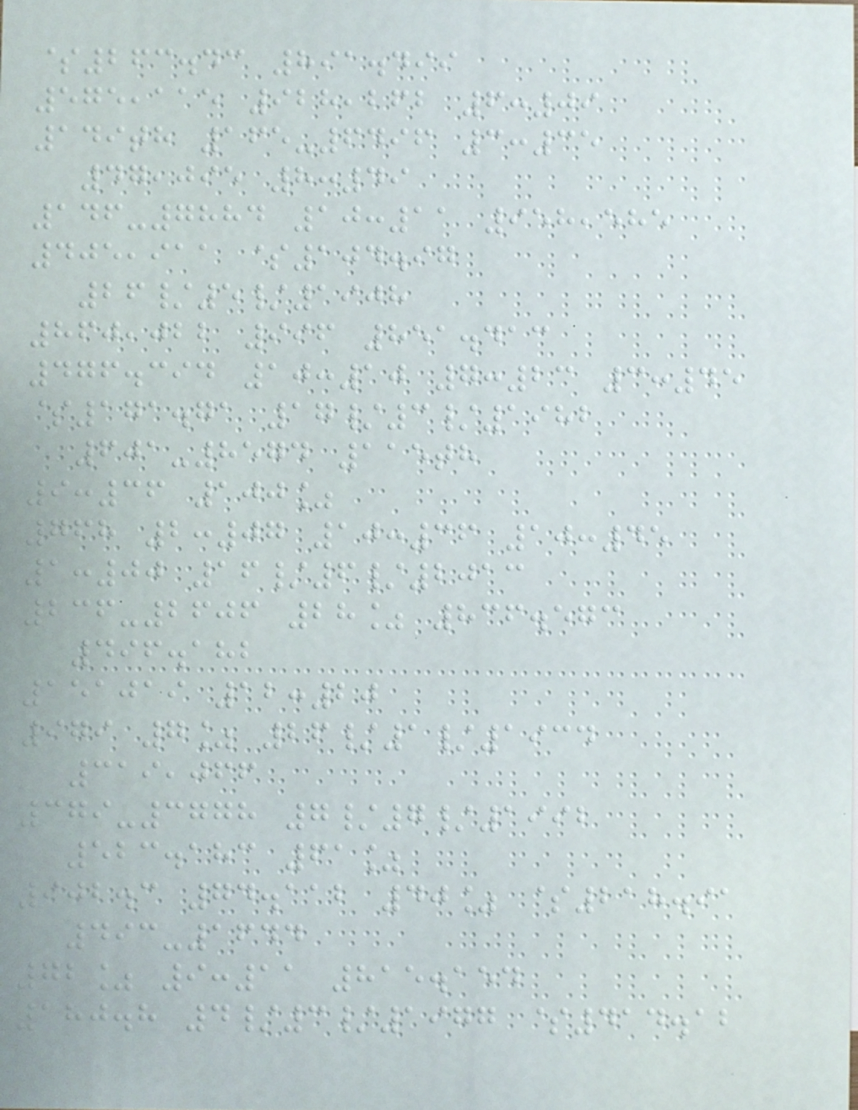$263.43 891.499
575,115 928,262 6:09
149th 165-6496 3:35
47,095 8:49
146-7884 10:11 958,585
405,911 $104.97
26/5/1908
860,022 996 851.413
476.394 10:10 7:23 3:45
$171.71 17/3/1982
601-8574 115th
9:36 100%
768 2:07 10:36 10:45
1:00 16/6/2013
236-2606 28% 836.573
496.182
151019 12:20
979 7% 26/1/1934
319,066
379-3778 7/7/1992
523.183 61%
902.3 74.112 40% $218.91
493-1644
72% 9:11 815.154
180.8 4/3/1977 $414.12
